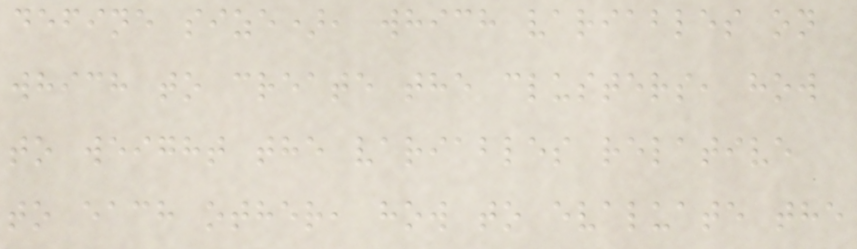define size), which variables on
which to create the clusters, how
to weight the variables relative
to each other, how to evaluate the
